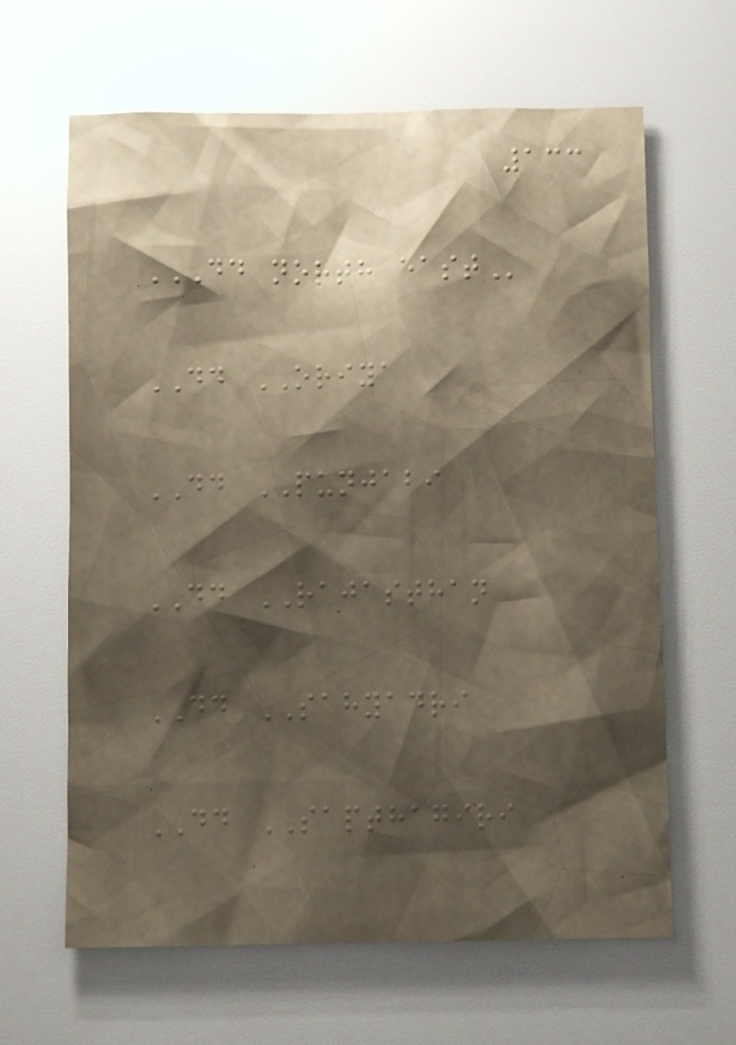133
DD NORTH EAST
DD ORIYA
DD PUNJABI
DD RAJASTHAN
DD SAHYADRI
DD SAPTHAGIRI
